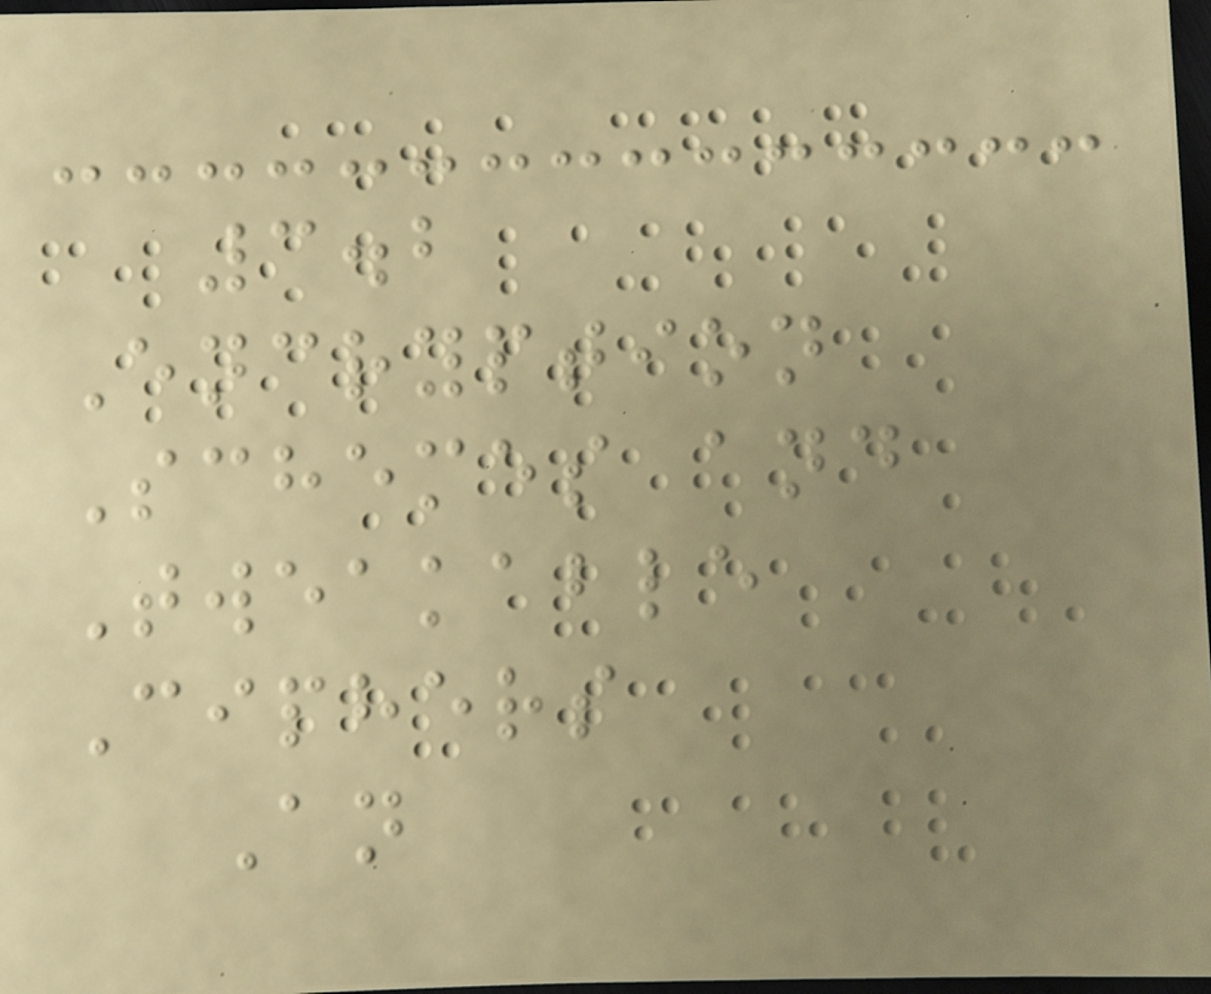3.2
Encryption
Schemes and
Tweakable
Ciphers
An
